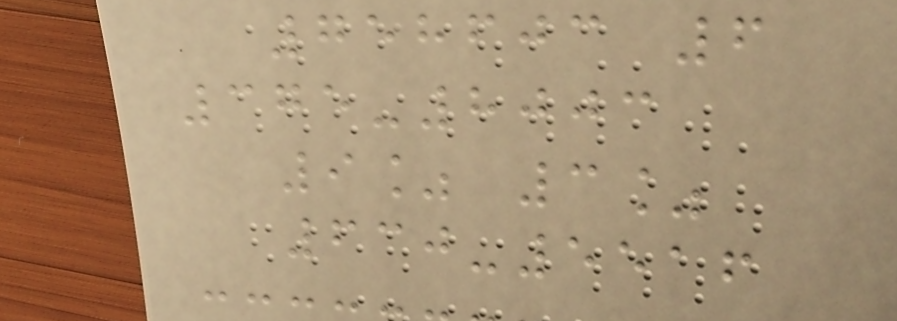758603 6
375-8003
9% 3%
630-5516
